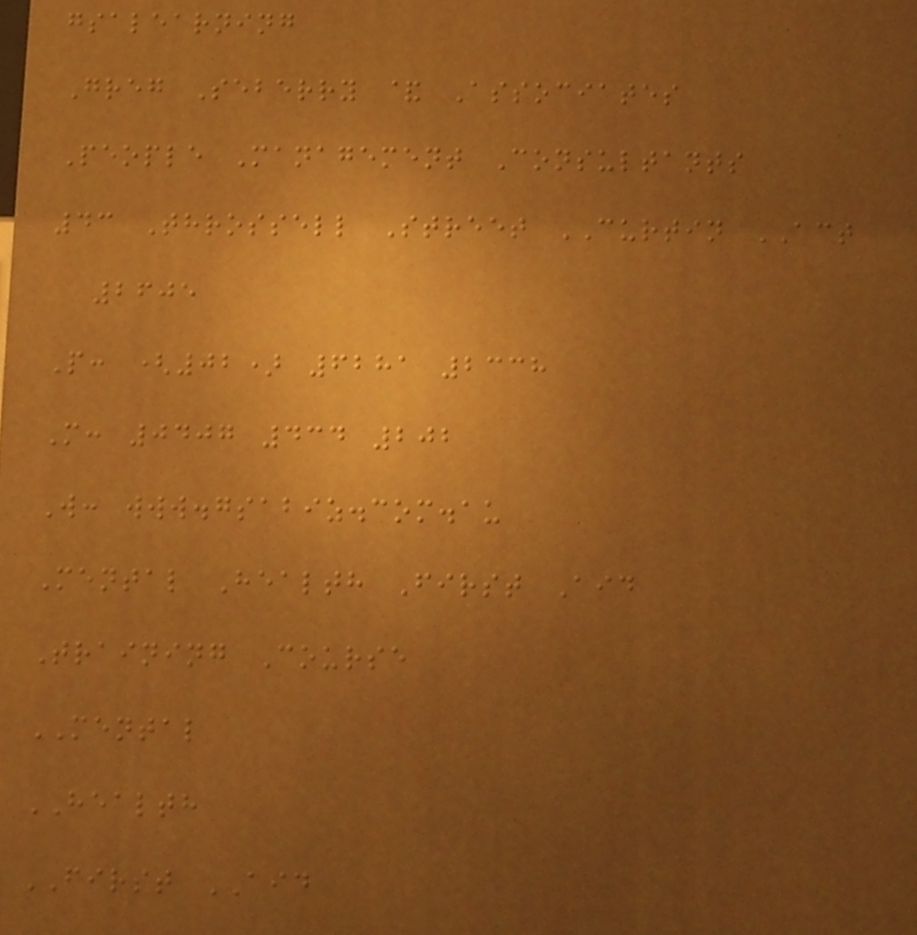gsalearning
Greg Seberry & Associates
People Management Consultants
43 Throssell Street CURTIN ACT
2605
P: (02) 6281 2338
M: 0407 434 202
W: www.gsabiz.com.au
Mental Health First Aid
Training Course
MENTAL
HEALTH
FIRST AID
